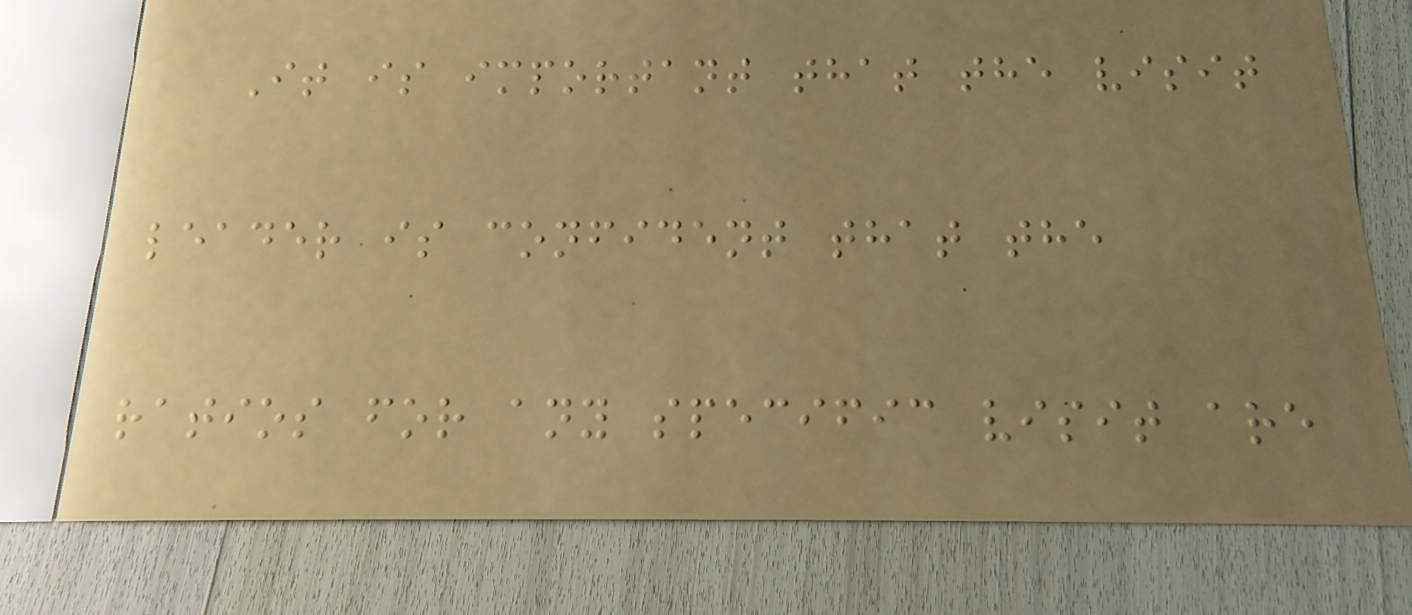It is important that the visit
leader is confident that the
ratios for any specific visit are
